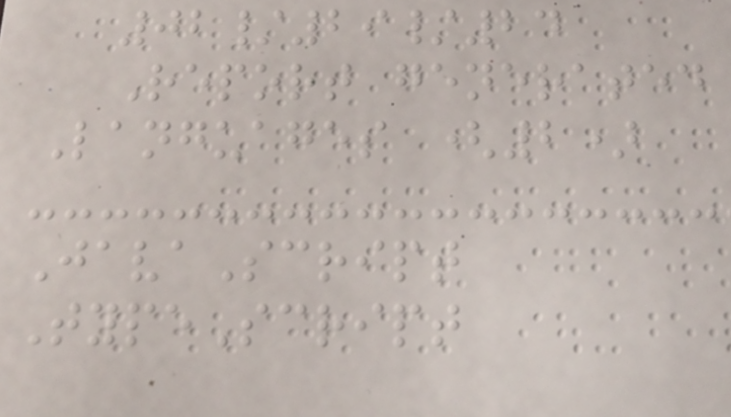02/29/24
Report generated
Languages (2)
JavaScript
TypeScript
